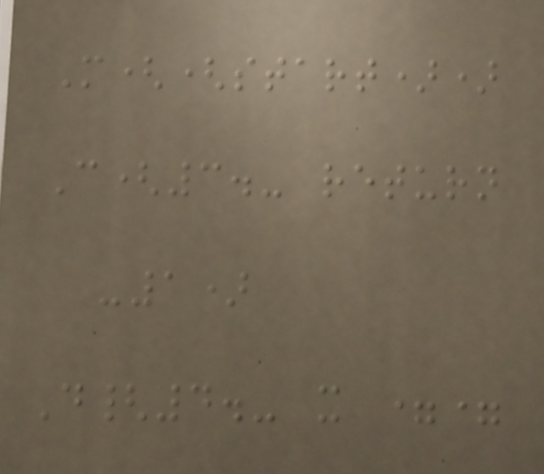M((start))
C(3.- return
-1)
D{4.- x ==
